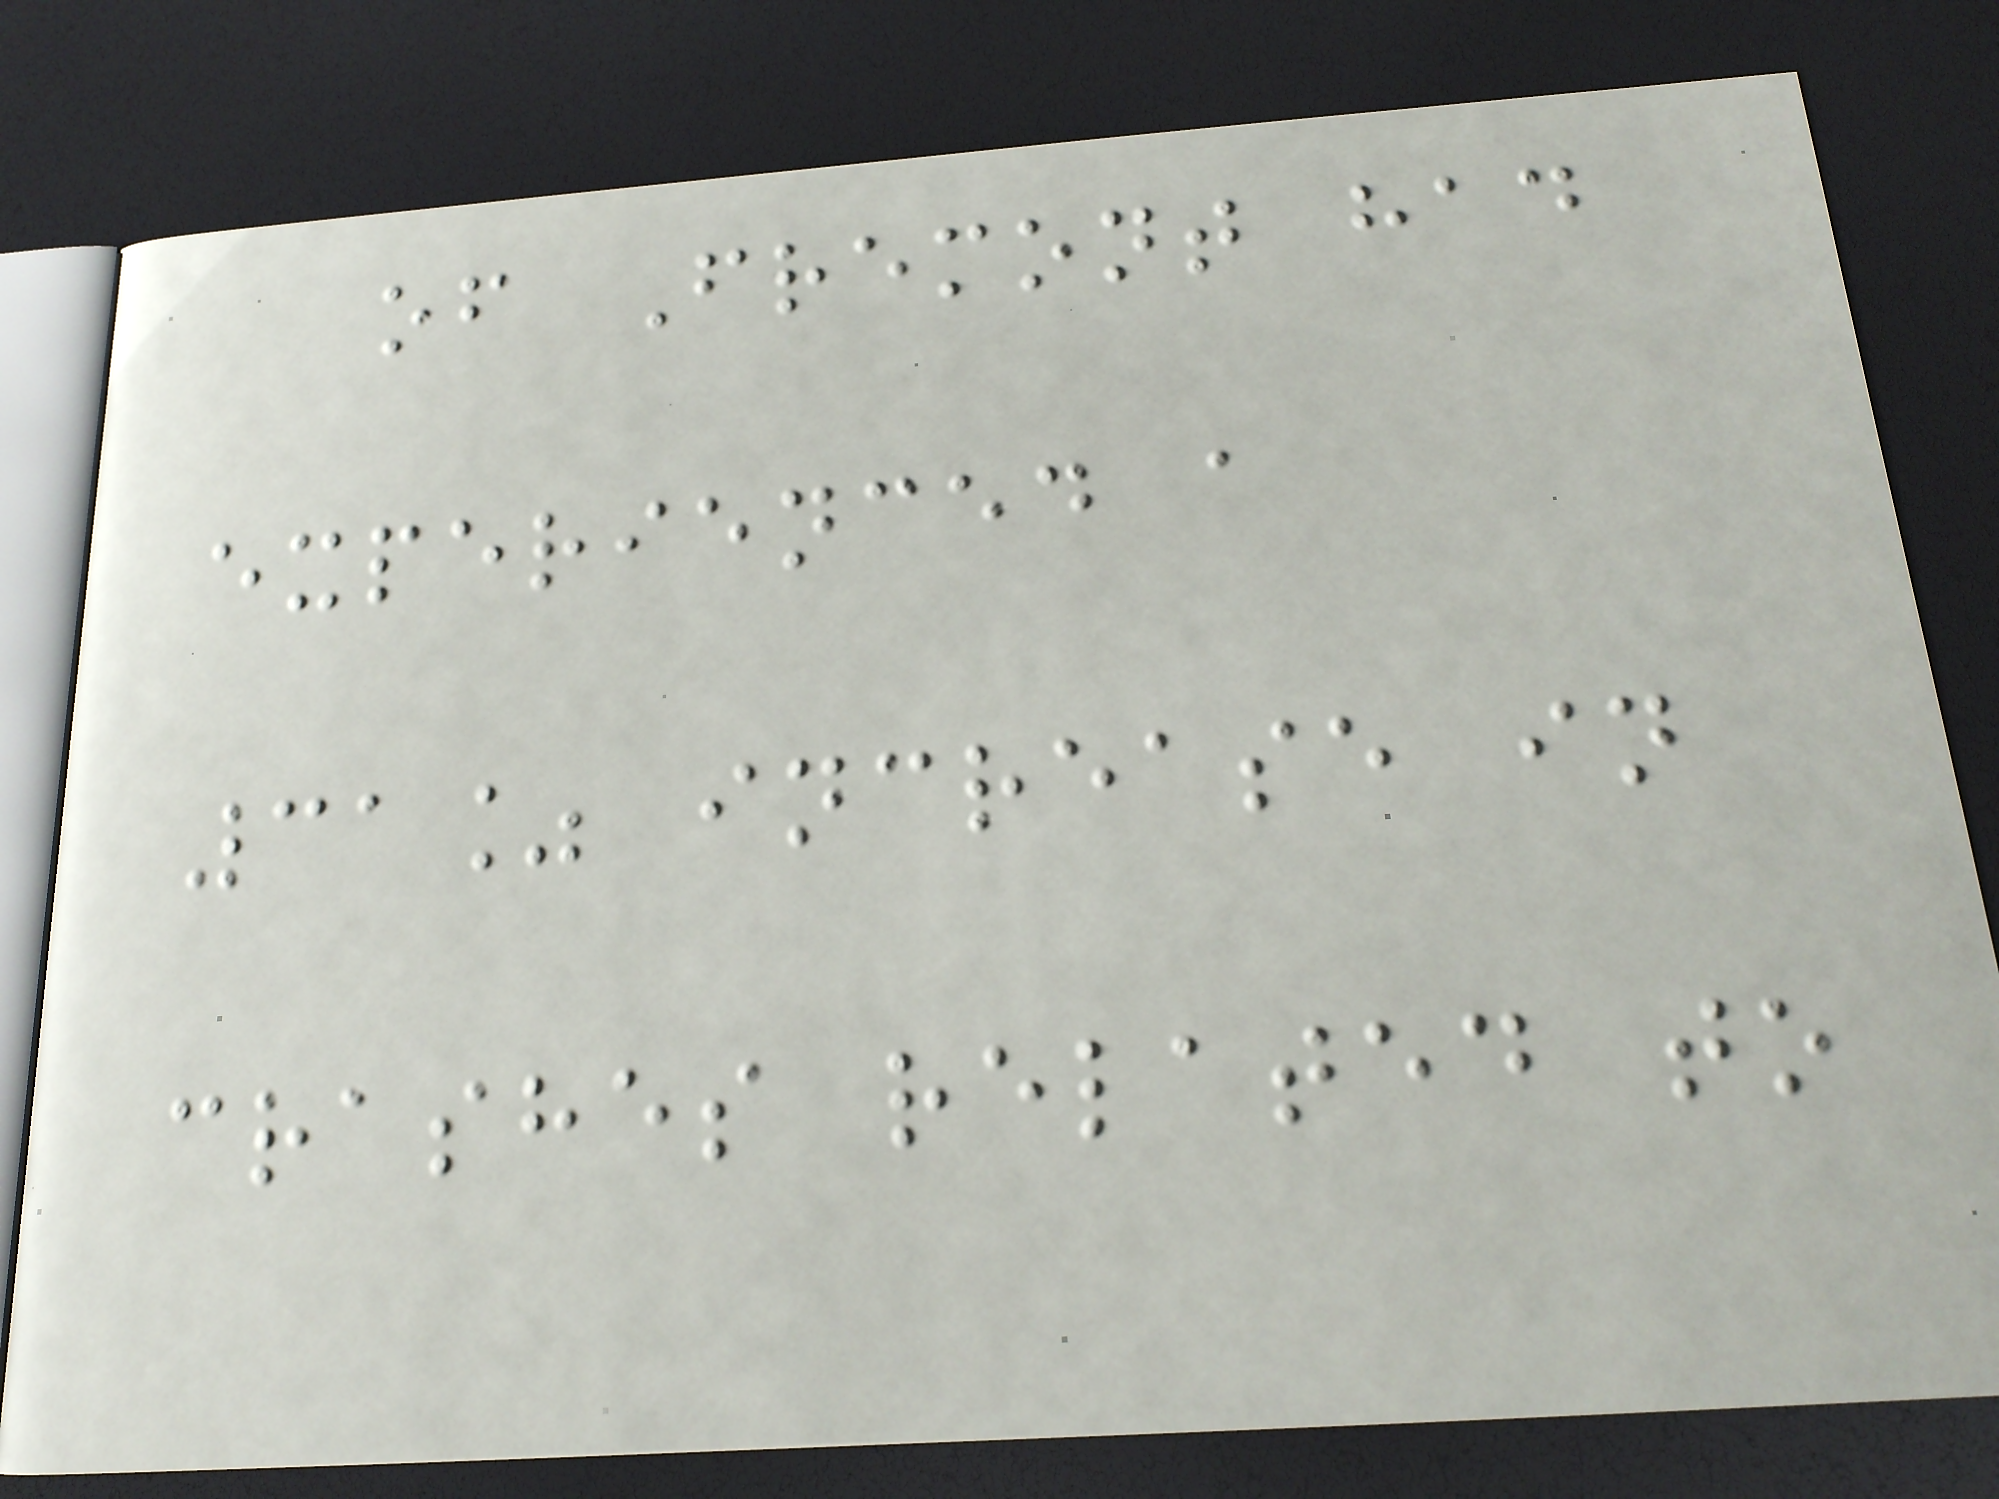of Fremont had
experienced a
31% increase in
crashes related to
